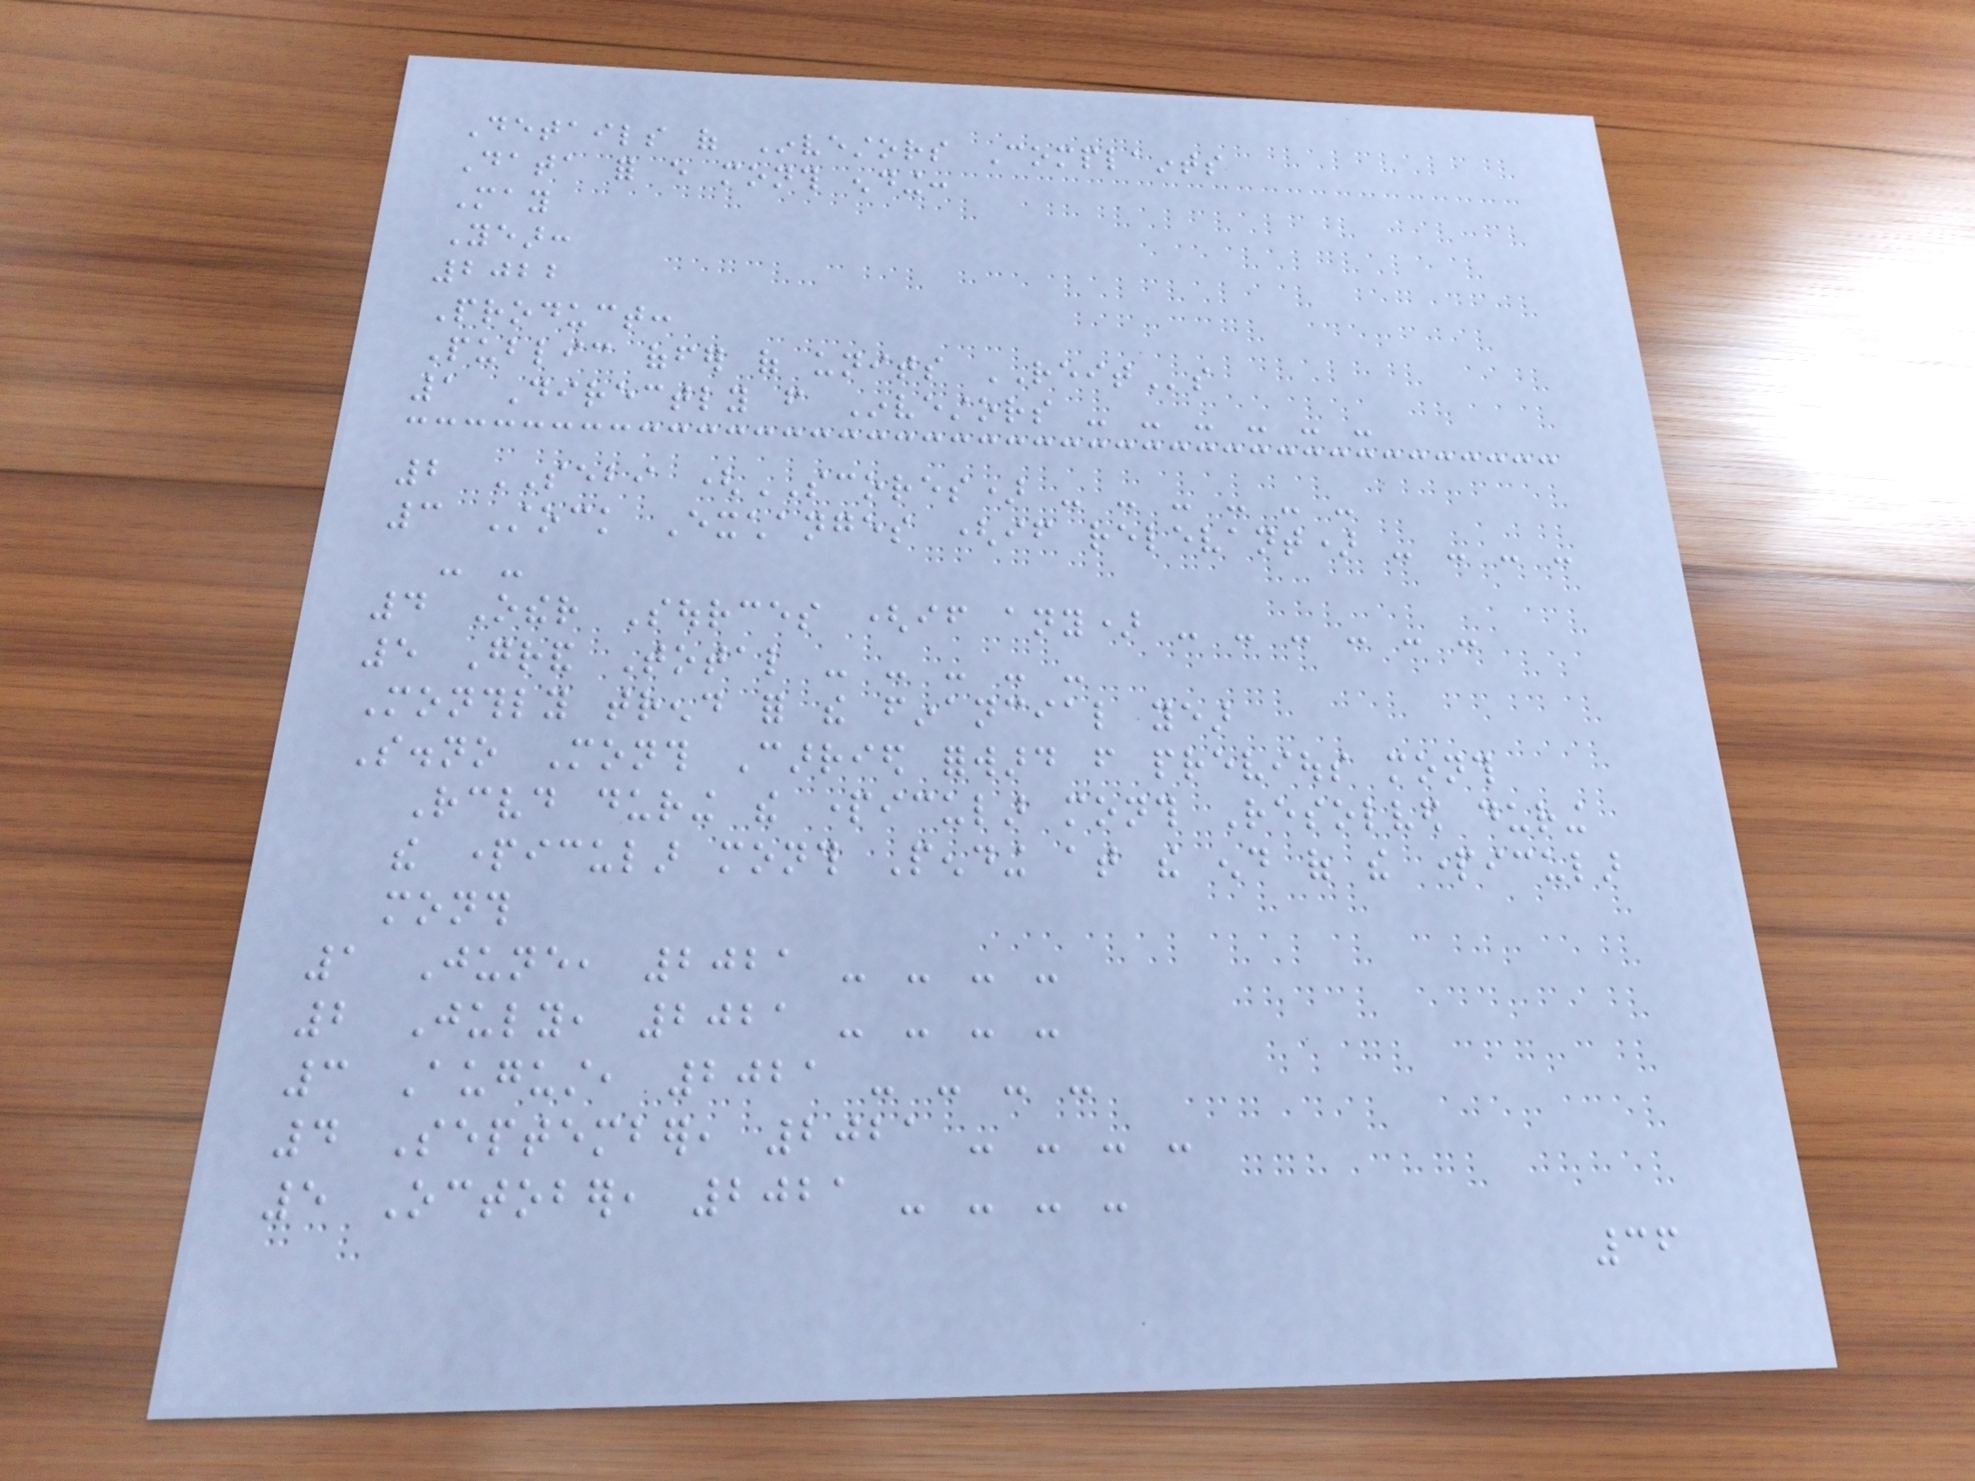Details of Investors Complaints
Data for every month ending:
May
Year:
2022
Product:
Public offer of units REITs
1 Directly from Investors - - - - - -
2 SEBI (SCORES) - - - - - -
3 Stock Exchanges (if relevant) - - - -
- -
4 Other Sources (if any) - - - - - -
5 Grand Total - - - - -
Monthly trend for the financial year
S.no Month Carried forward from previous month
Received during the particular month Resolved during
the particular month Pending at the end of the particular
month
1 June, 2021 - - - -
2 July, 2021 - - - -
3 August, 2021 - - - -
4 September, 2021 - - - -
5 October, 2021 - - - -
36
